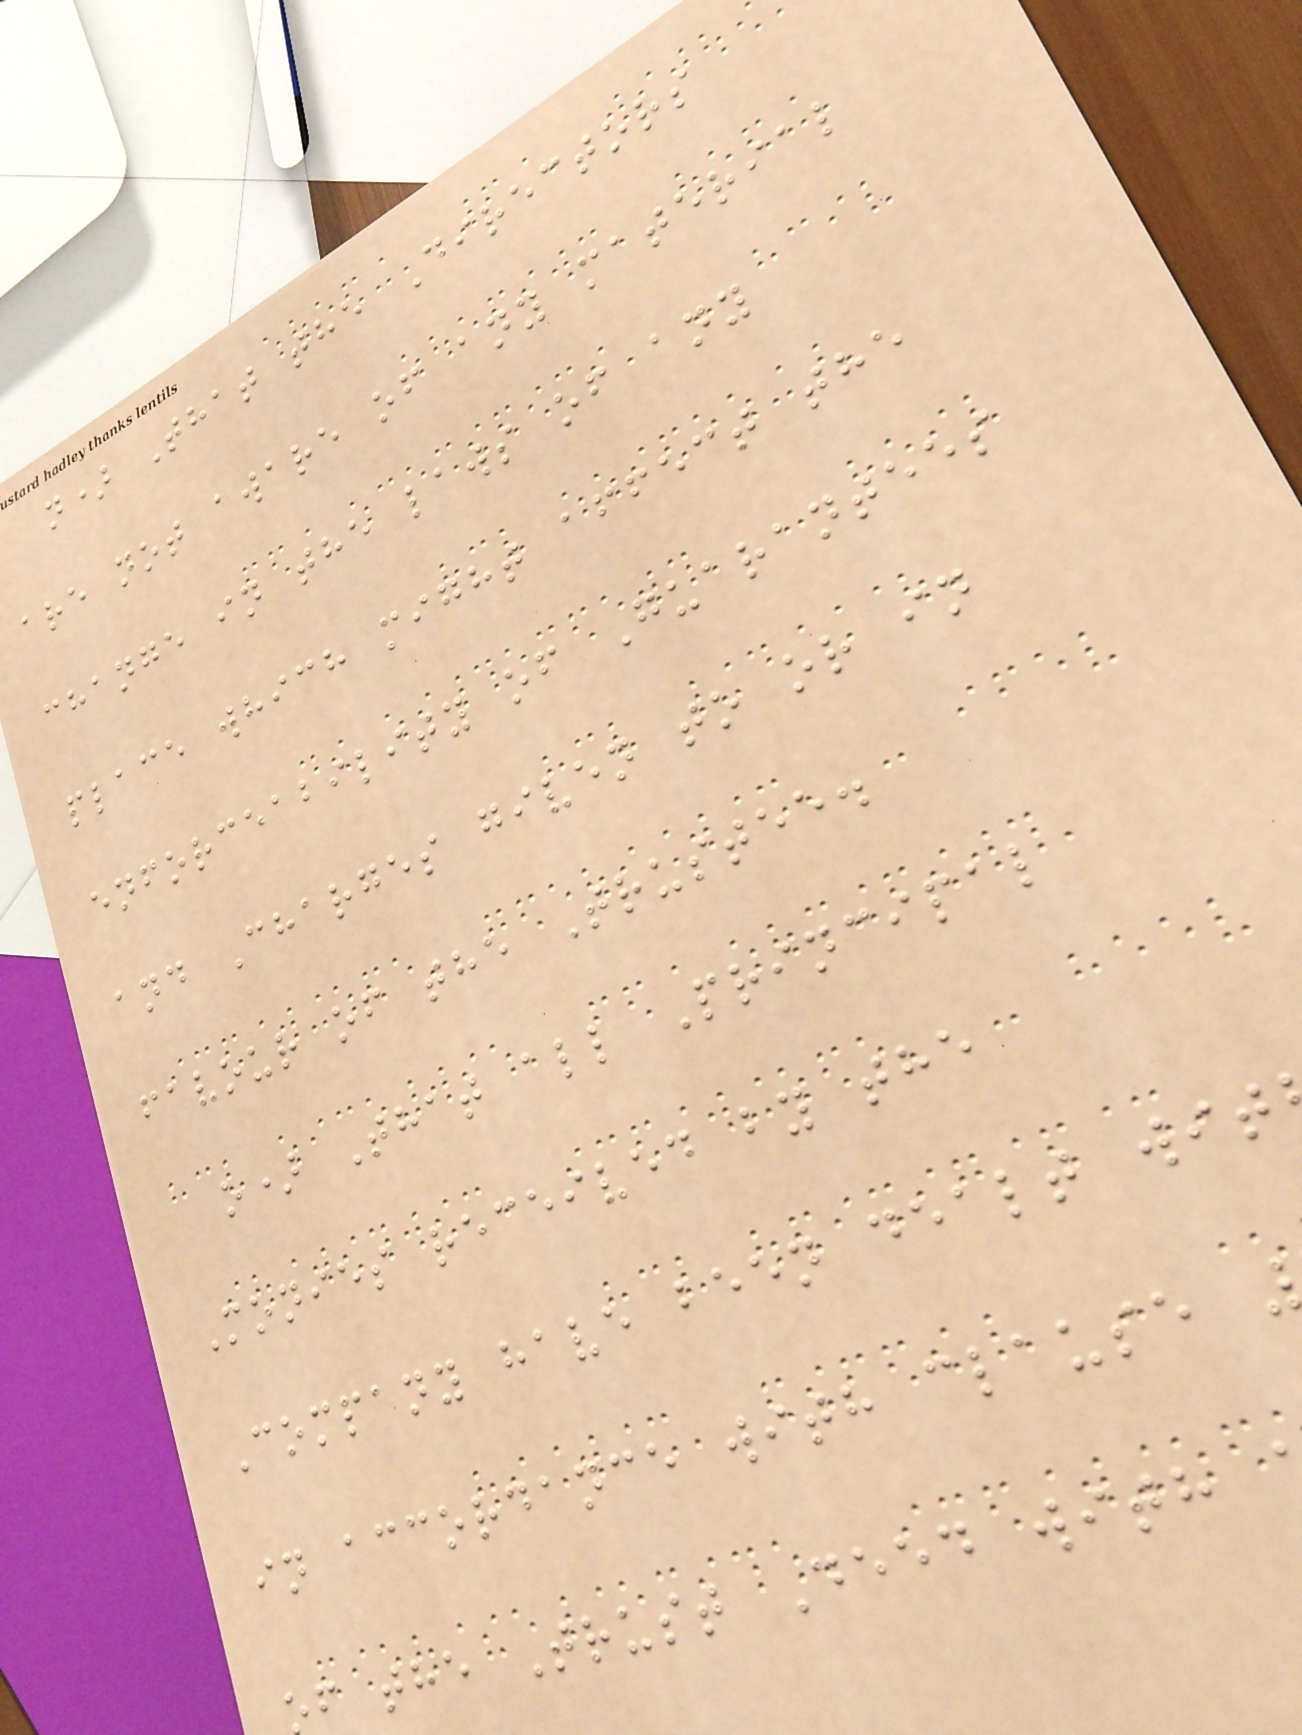n) That the Directors
are not aware of any material
change in the laws of any
place which might affect the
enforceability of Guarantees
and Charges given to or in
favour of the Trustee.
o) That all Principal
Monies received by the
Company have been dealt wit
in accordance with clause
of the Trust Deed with
